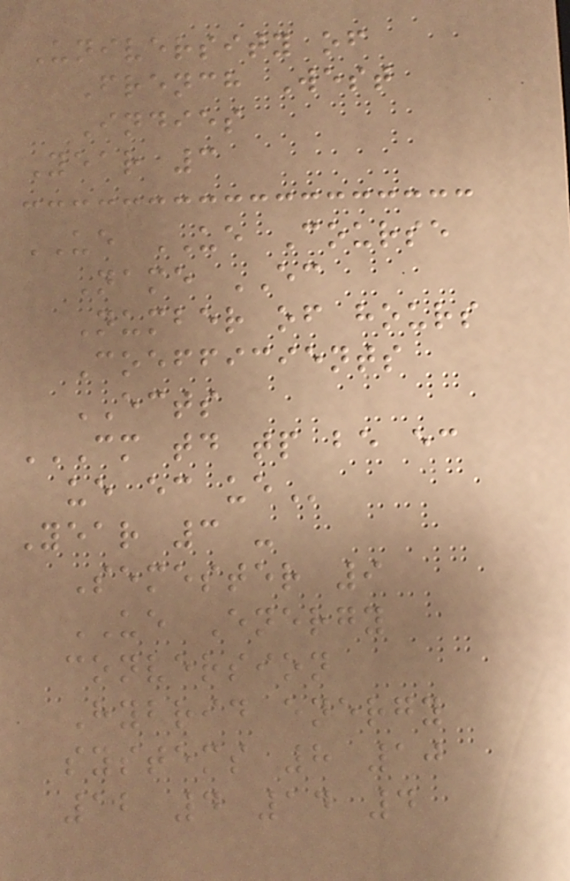University of
French West
Indies
Year 3
UE UE Course
Name EC
Number of hours
Coefficients
ECTS
CM TD TP BE EC
UE EC UE
Year 3 -
Semester 9
UE Energy
conversion
Hybrid energy
systems 8 10
12 4 14 4
